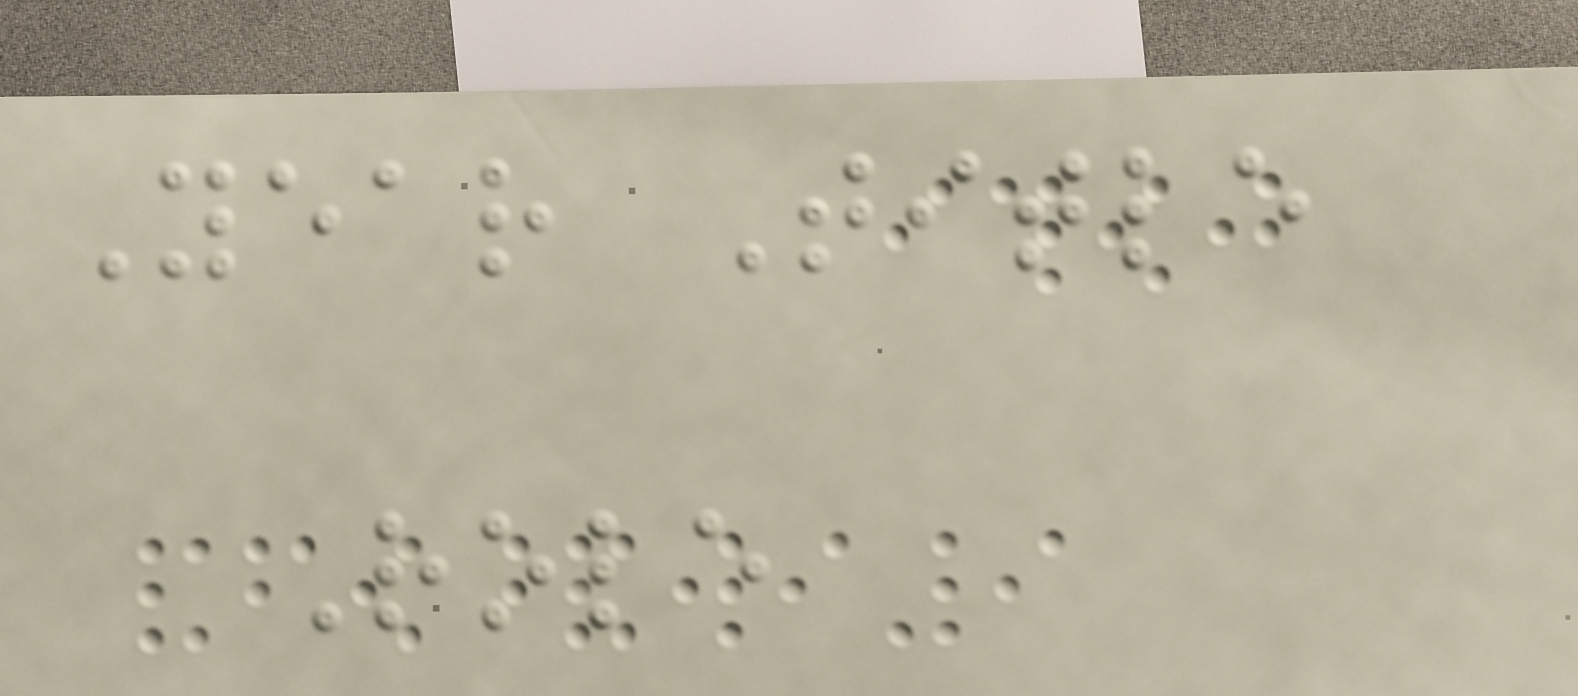Year Title
Role
